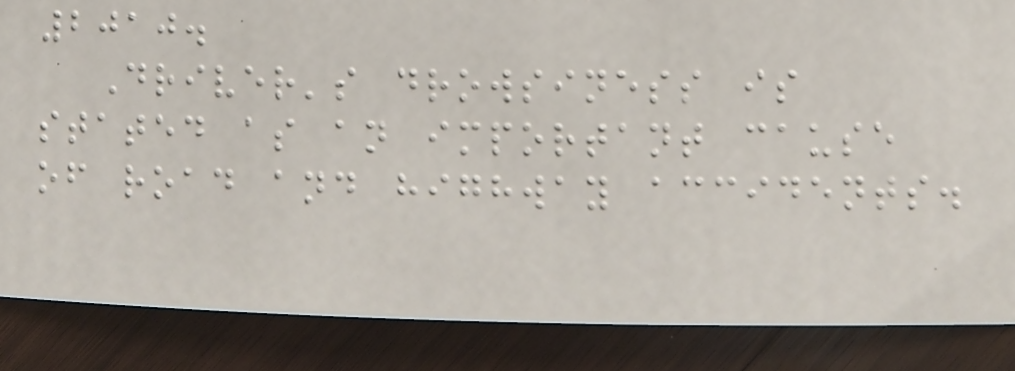2010.
Driver's drowsiness is
stated as an important cause
of road and highway accidents.
